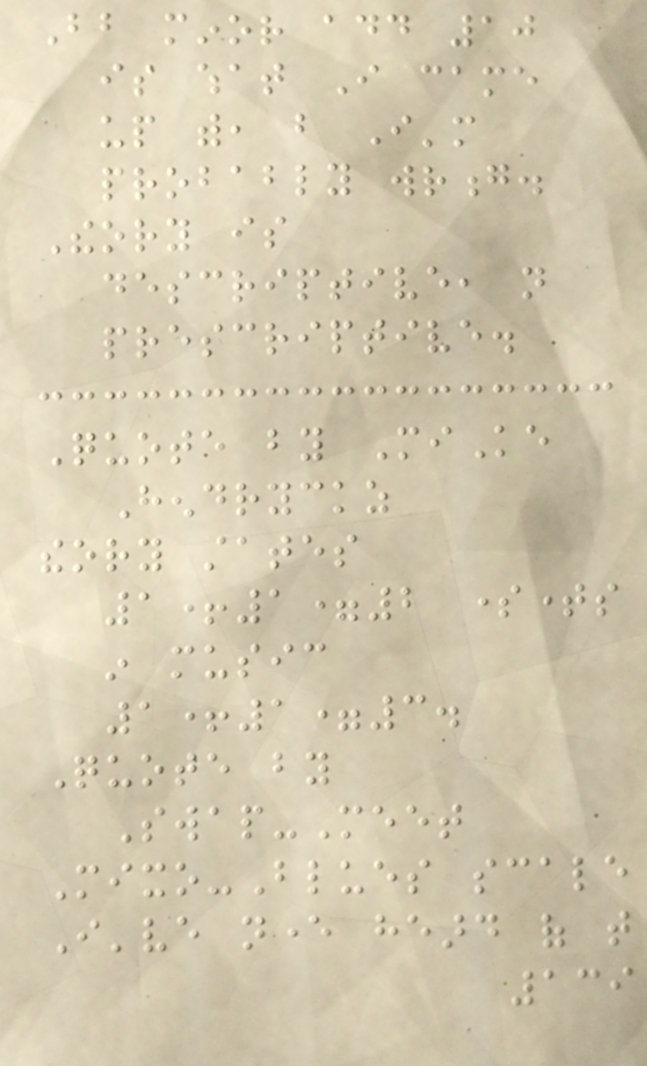Bb minor add 10
is what I came
up with, but I'm
probably wrong.
Theory is
descriptive, not
prescriptive.
Quote by MiKe
Hendryckz
theory states
1+1=2 sometimes
in music
1+1=3.
Quote by
Swap-Meet
Mixo-Blues scale
I've never heard of that
139
